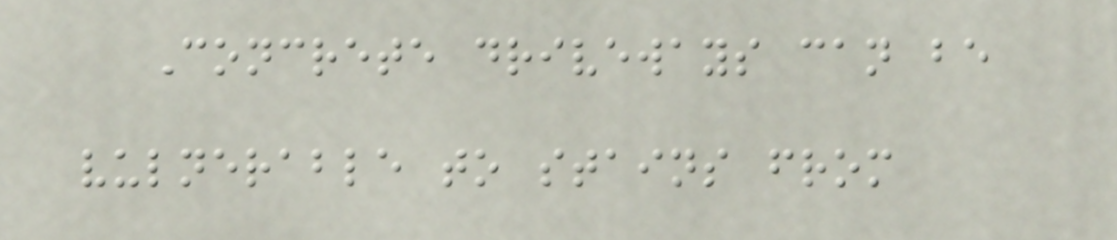Concrete driveways can be
vulnerable to stains from
